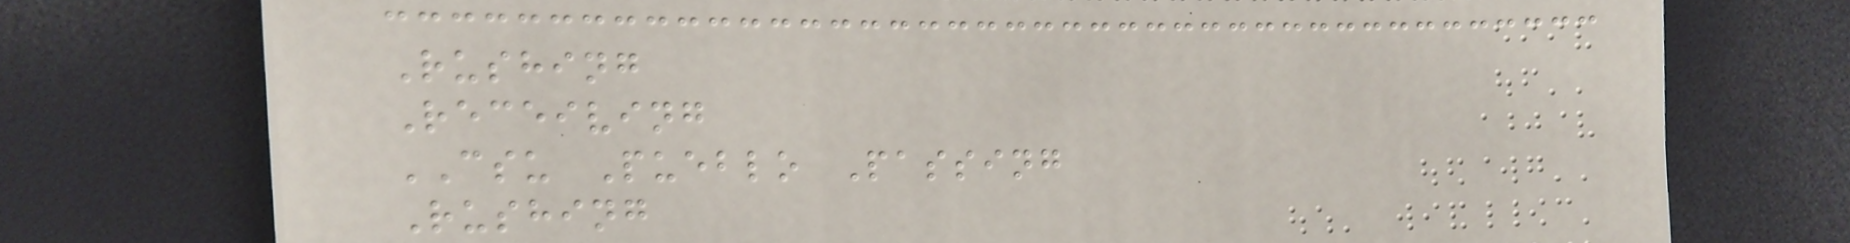Rushing
Receiving
CSU Pueblo Passing
Rushing
